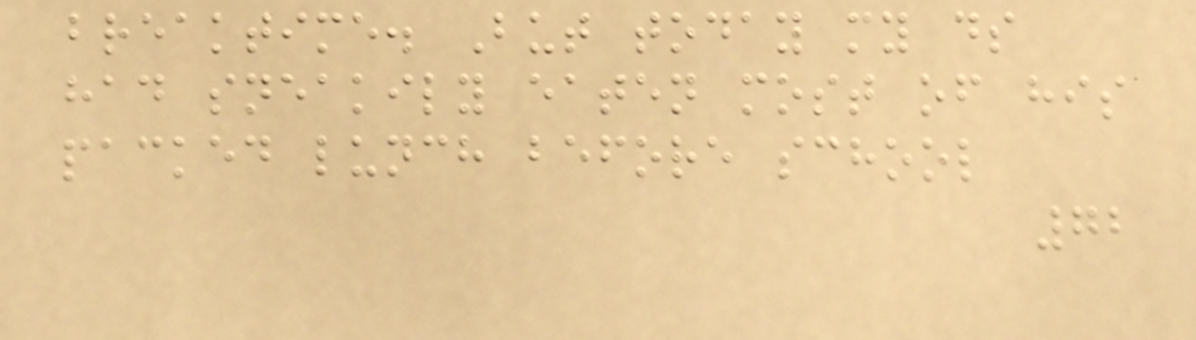breaktime. But today my ds
had sneakily eaten most of his
packed lunch before school
72
